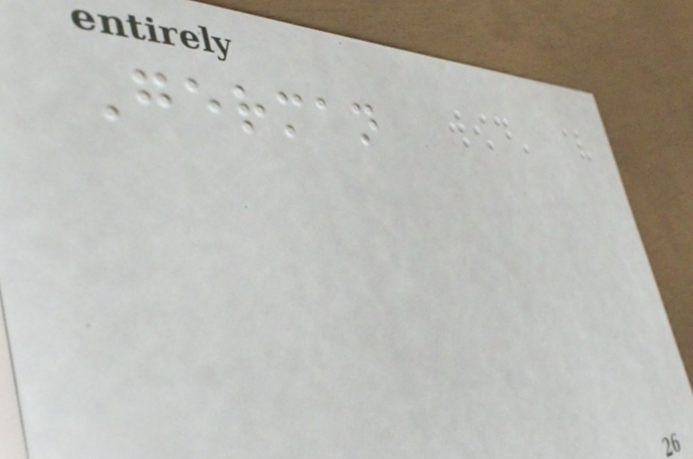German
